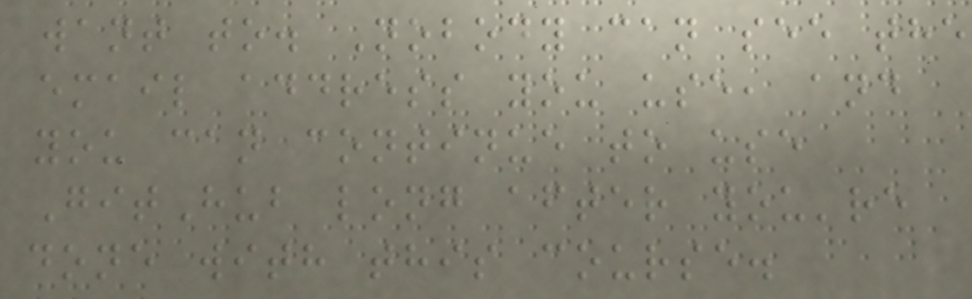want to. Nobody can see the
email address you use, and
you can continue to use
GitHub long after you're
done with this course.
